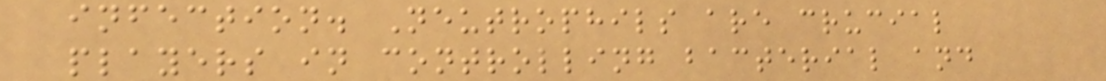infection. Neutrophils are crucial
players in controlling bacterial and
